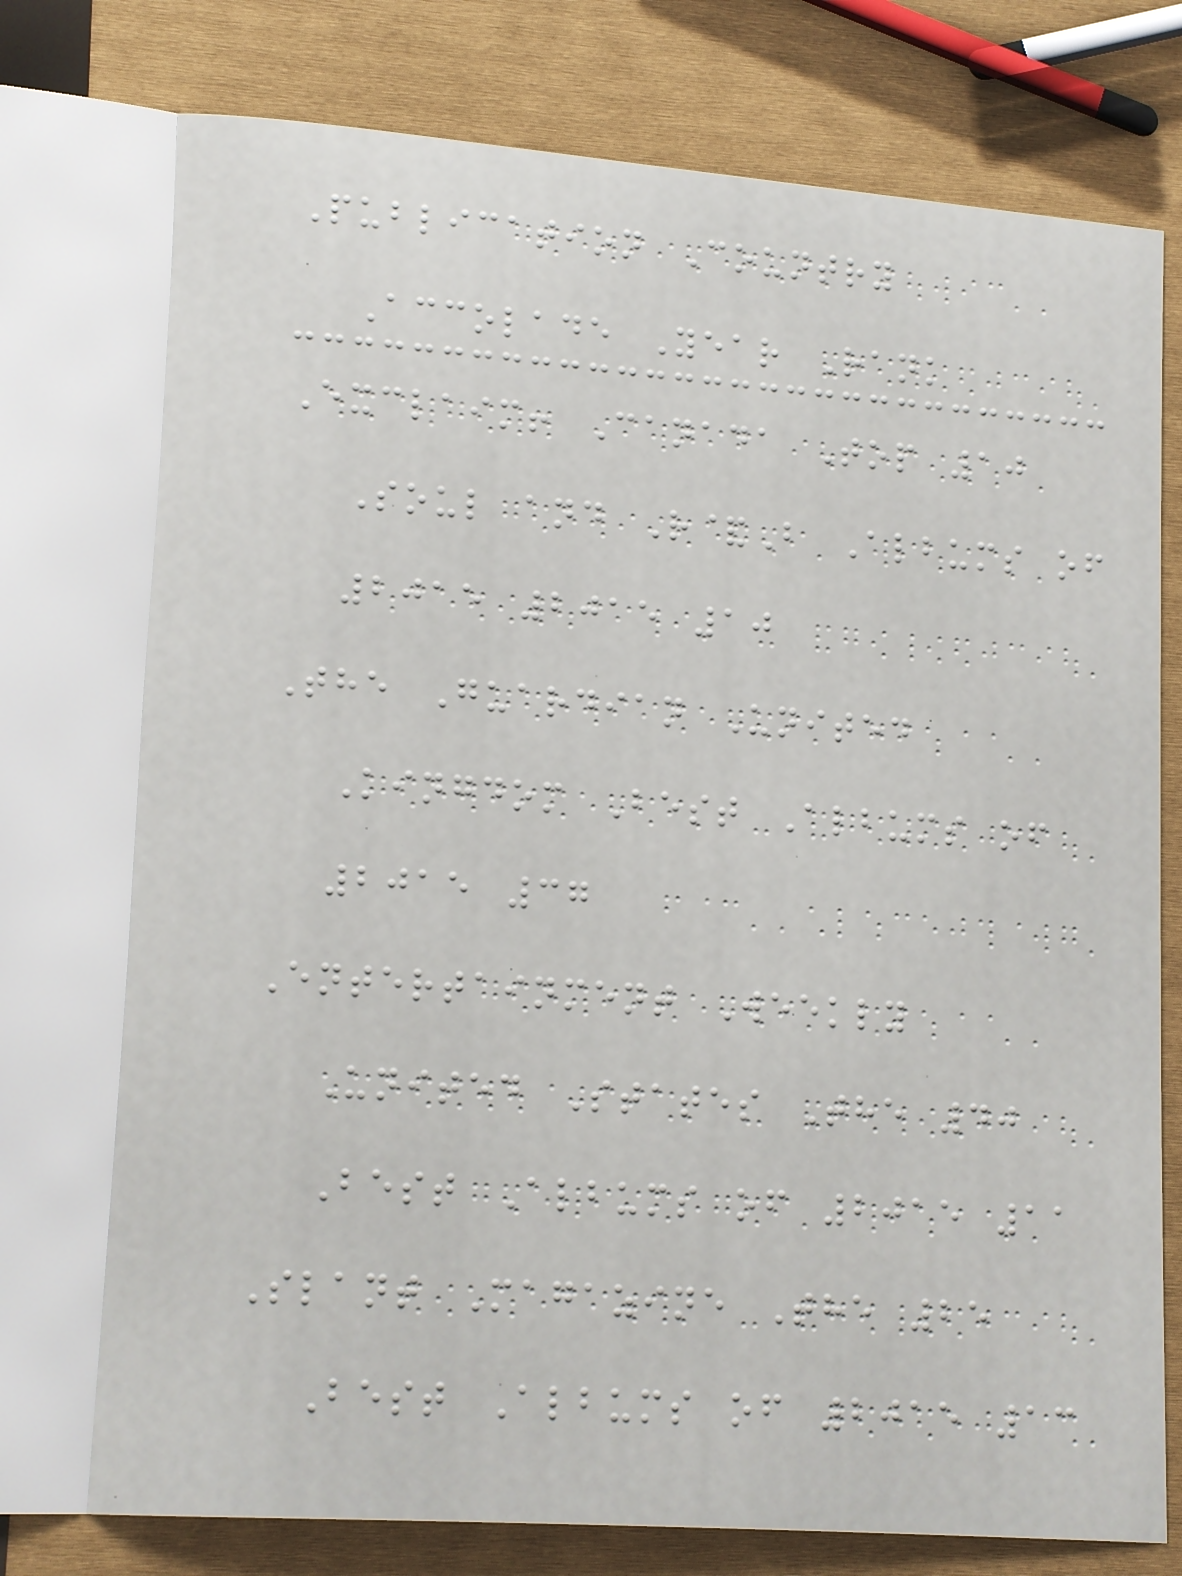Publication Country
Accolade Year Rank
Exclaim! Canada Top 10
Soul and R&B Albums of
2015 2015 10
The Guardian United
Kingdom Best Albums of
2015 37
Entertainment Weekly
United States The 40
Best Albums of 2015 11
Slant Magazine The 25
Best Albums of 2015 13
